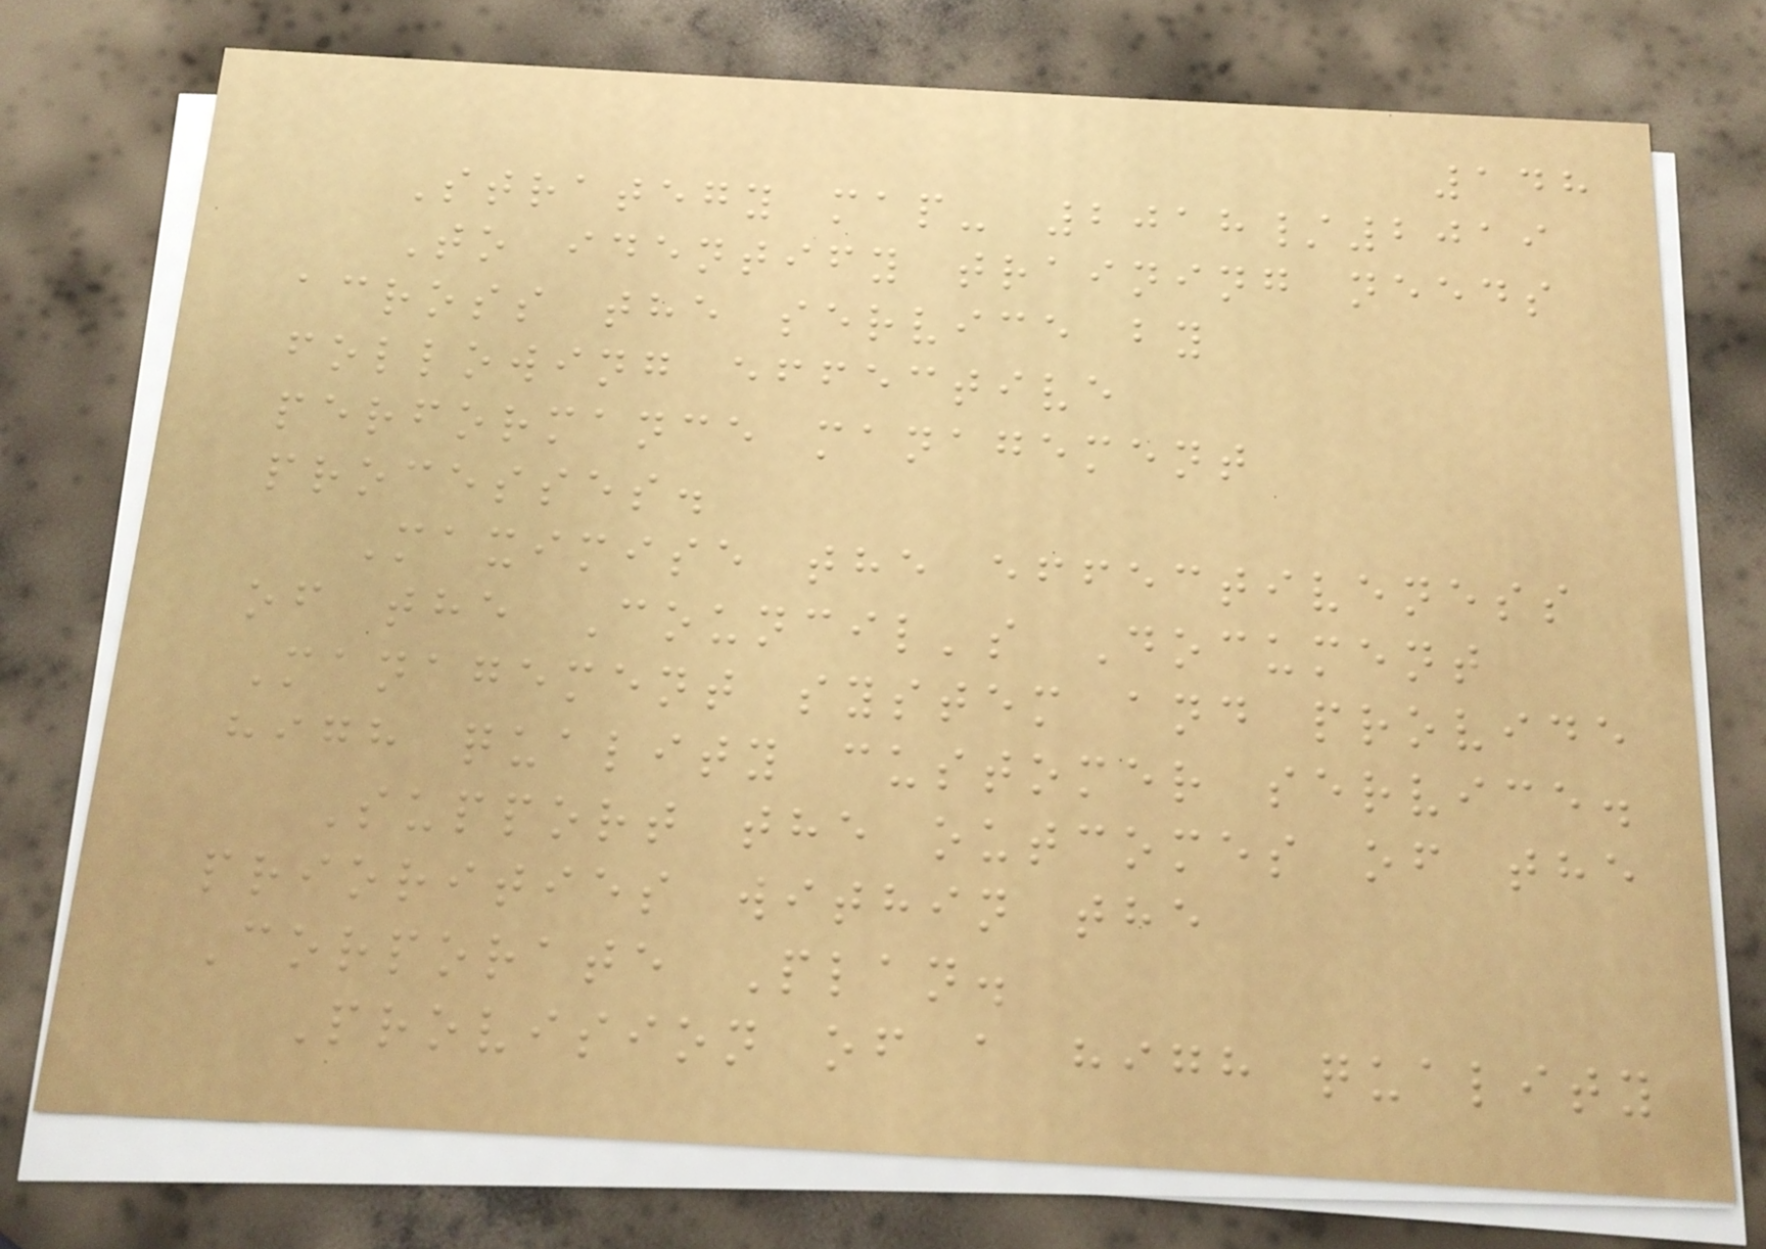148
Strategy map- 2018/2019
To identify training needs
across the service by
following effective
performance management
processes.
Maximise the effectiveness
of the Council's Document
Management system and provide
high quality customer service.
Support the outcomes of the
priorities within the
Corporate Plan.
Provision of a high quality
